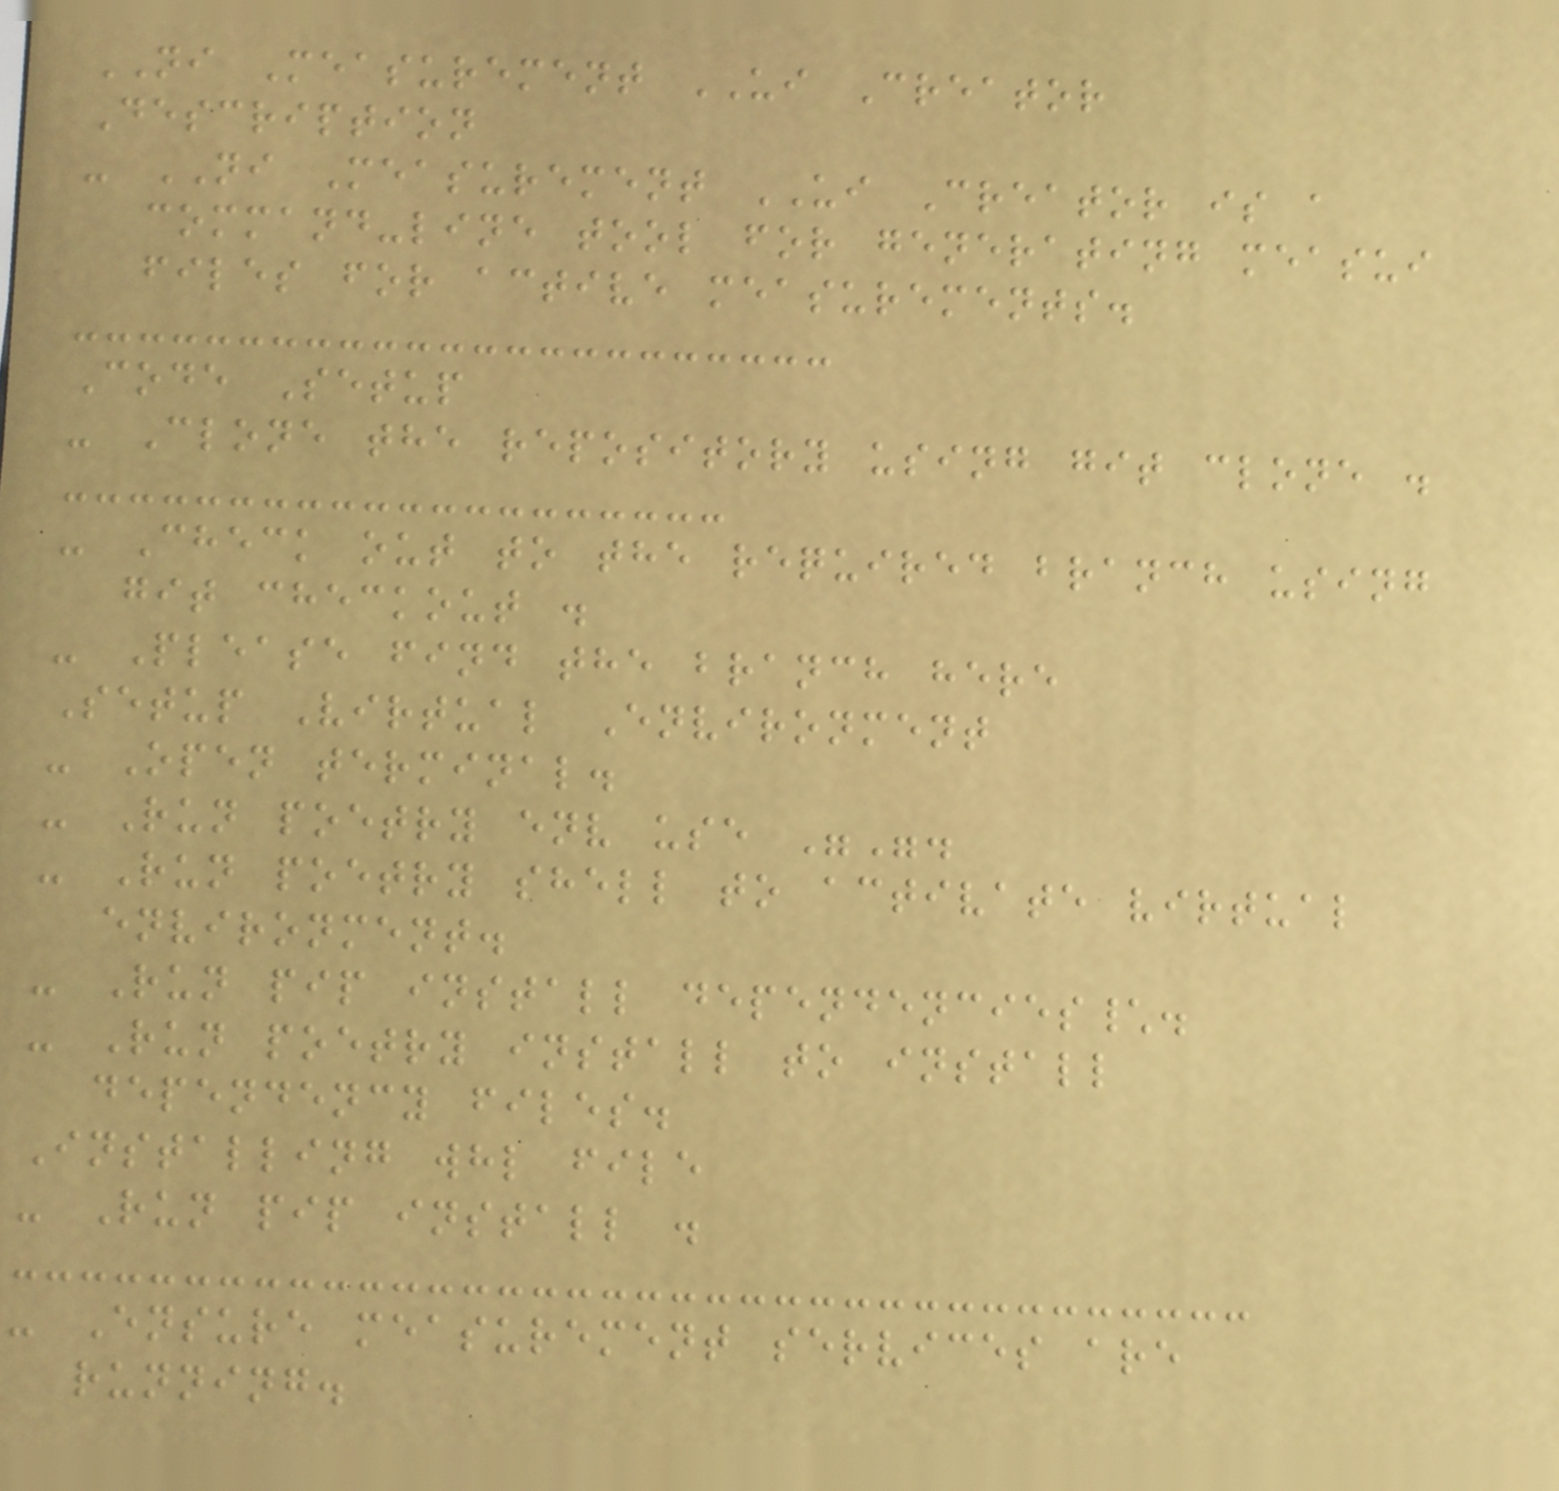NI Measurement UI Creator
Description
- NI Measurement UI Creator is a
command-line tool for generating measui
files for active measurements.
Code Setup
- Clone the repository using git clone .
- Check out to the required branch using
git checkout .
- Please find the branch here
Setup Virtual Environment
- Open terminal.
- Run poetry env use "".
- Run poetry shell to activate virtual
environment.
- Run pip install dependencies\.
- Run poetry install to install
dependency files.
Installing whl file
- Run pip install .
- Ensure measurement services are
running.
